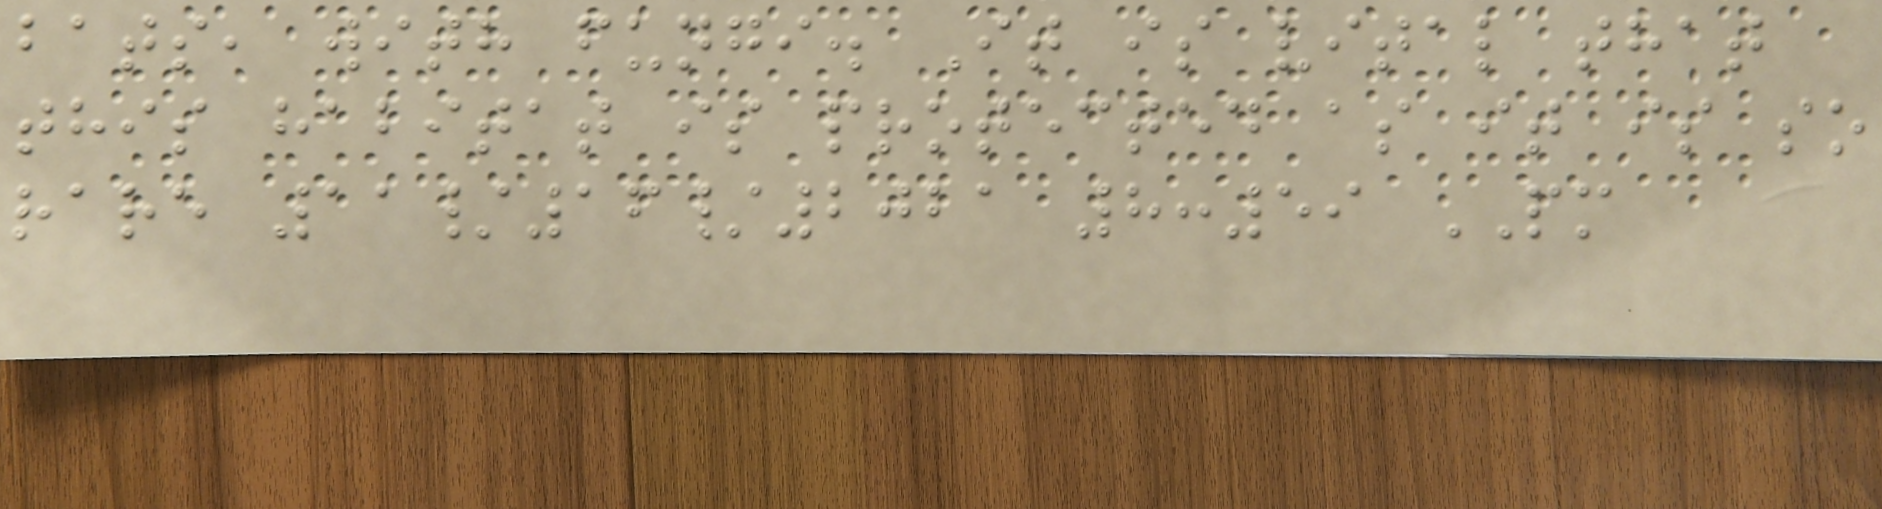bats, with fungi. It is vital that
this habitat is protected as it is so
rare 11/16/2021 8:59 PM
